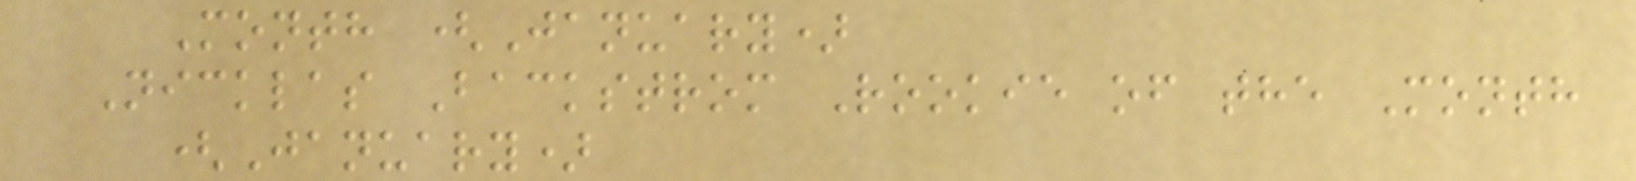Month (January)
Nicklas Backstrom Rookie of the Month
(January)
